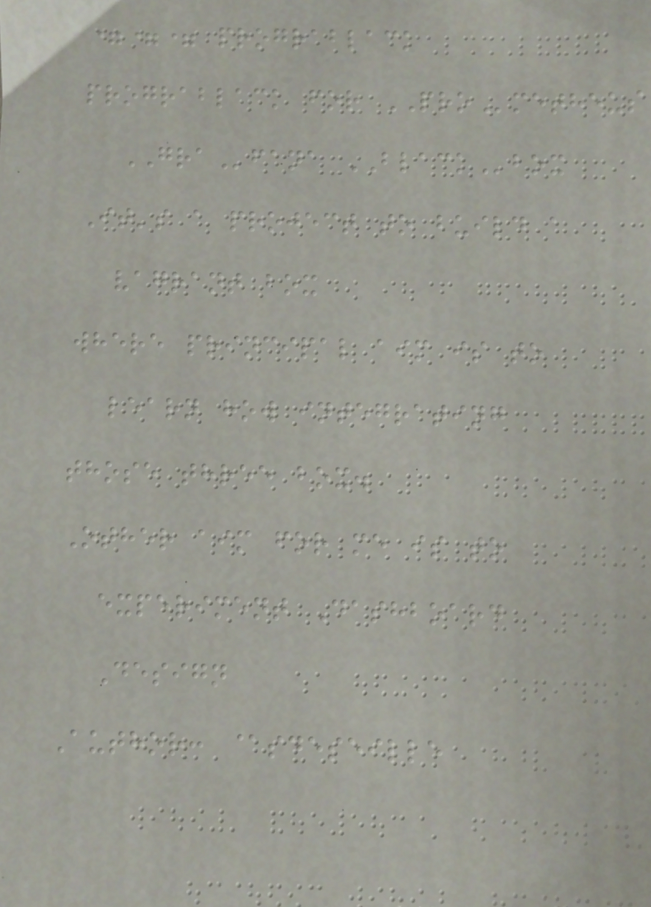=== prograblack
prograblack for PROmetheus
GRAfana BLACKbox
It's a project to build a
vagrant box
where principal aim is to
learn how integrating
those three box.
Other aim for me is to
experiment Dashboard
Design
Author: @sdeseille
